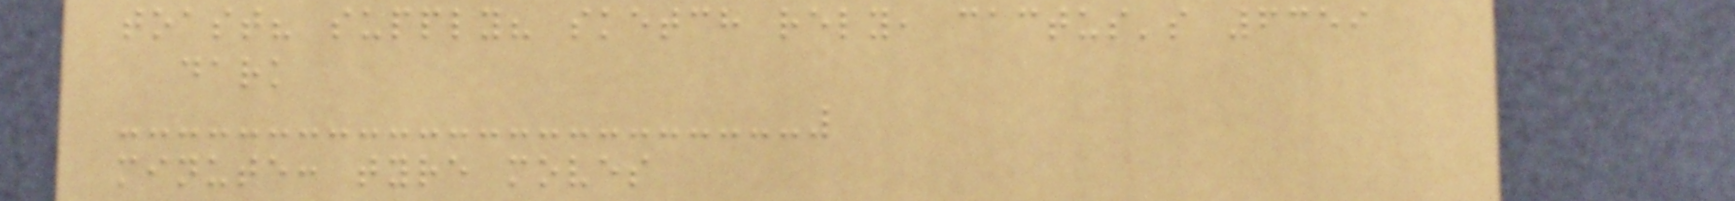toast? supply? sketch rely, cactus's 6359
dark
minute: tyre moves
